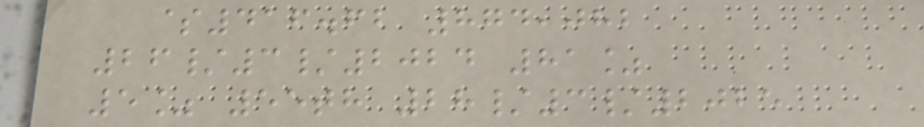$416.62 874,082
26/3/2024 81%
5% 55th 28/3/2025
